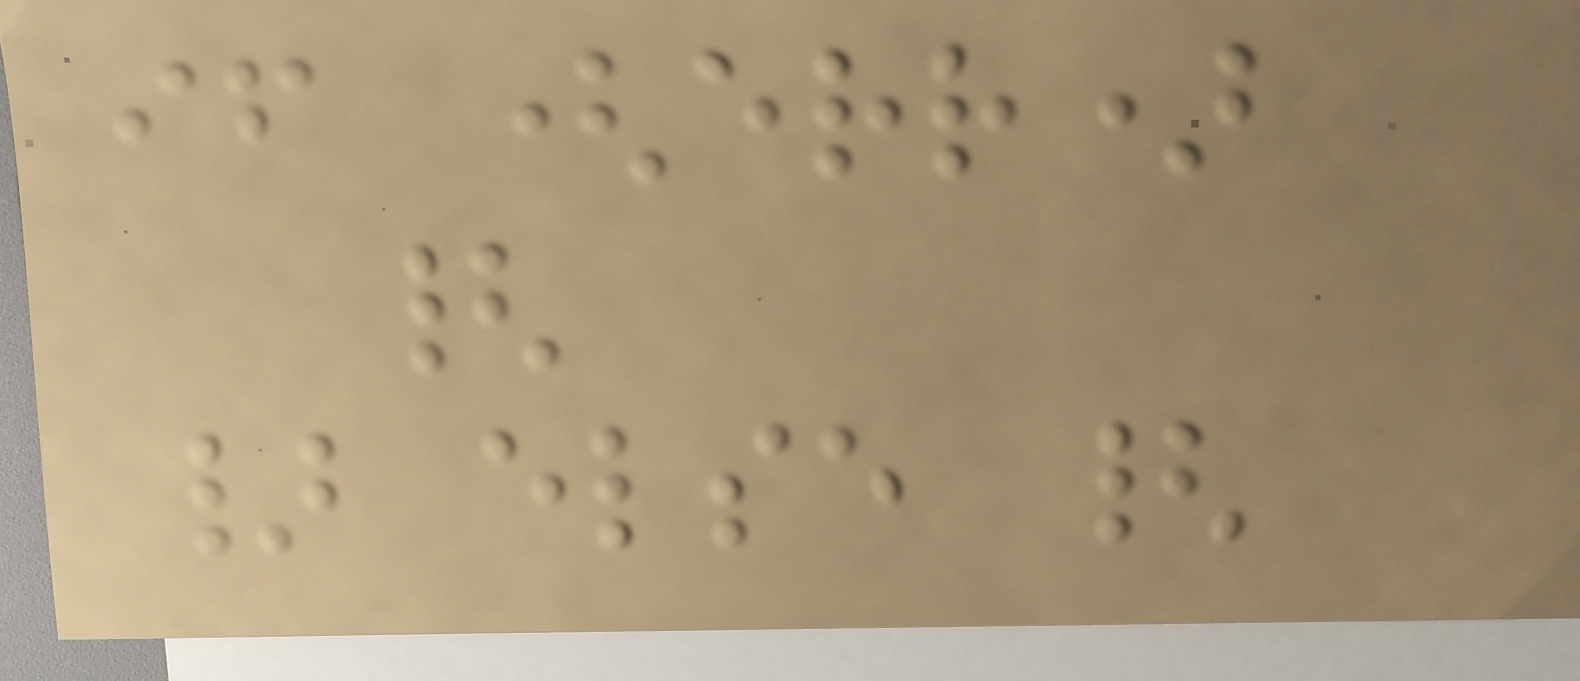if (err)
{
} else {
